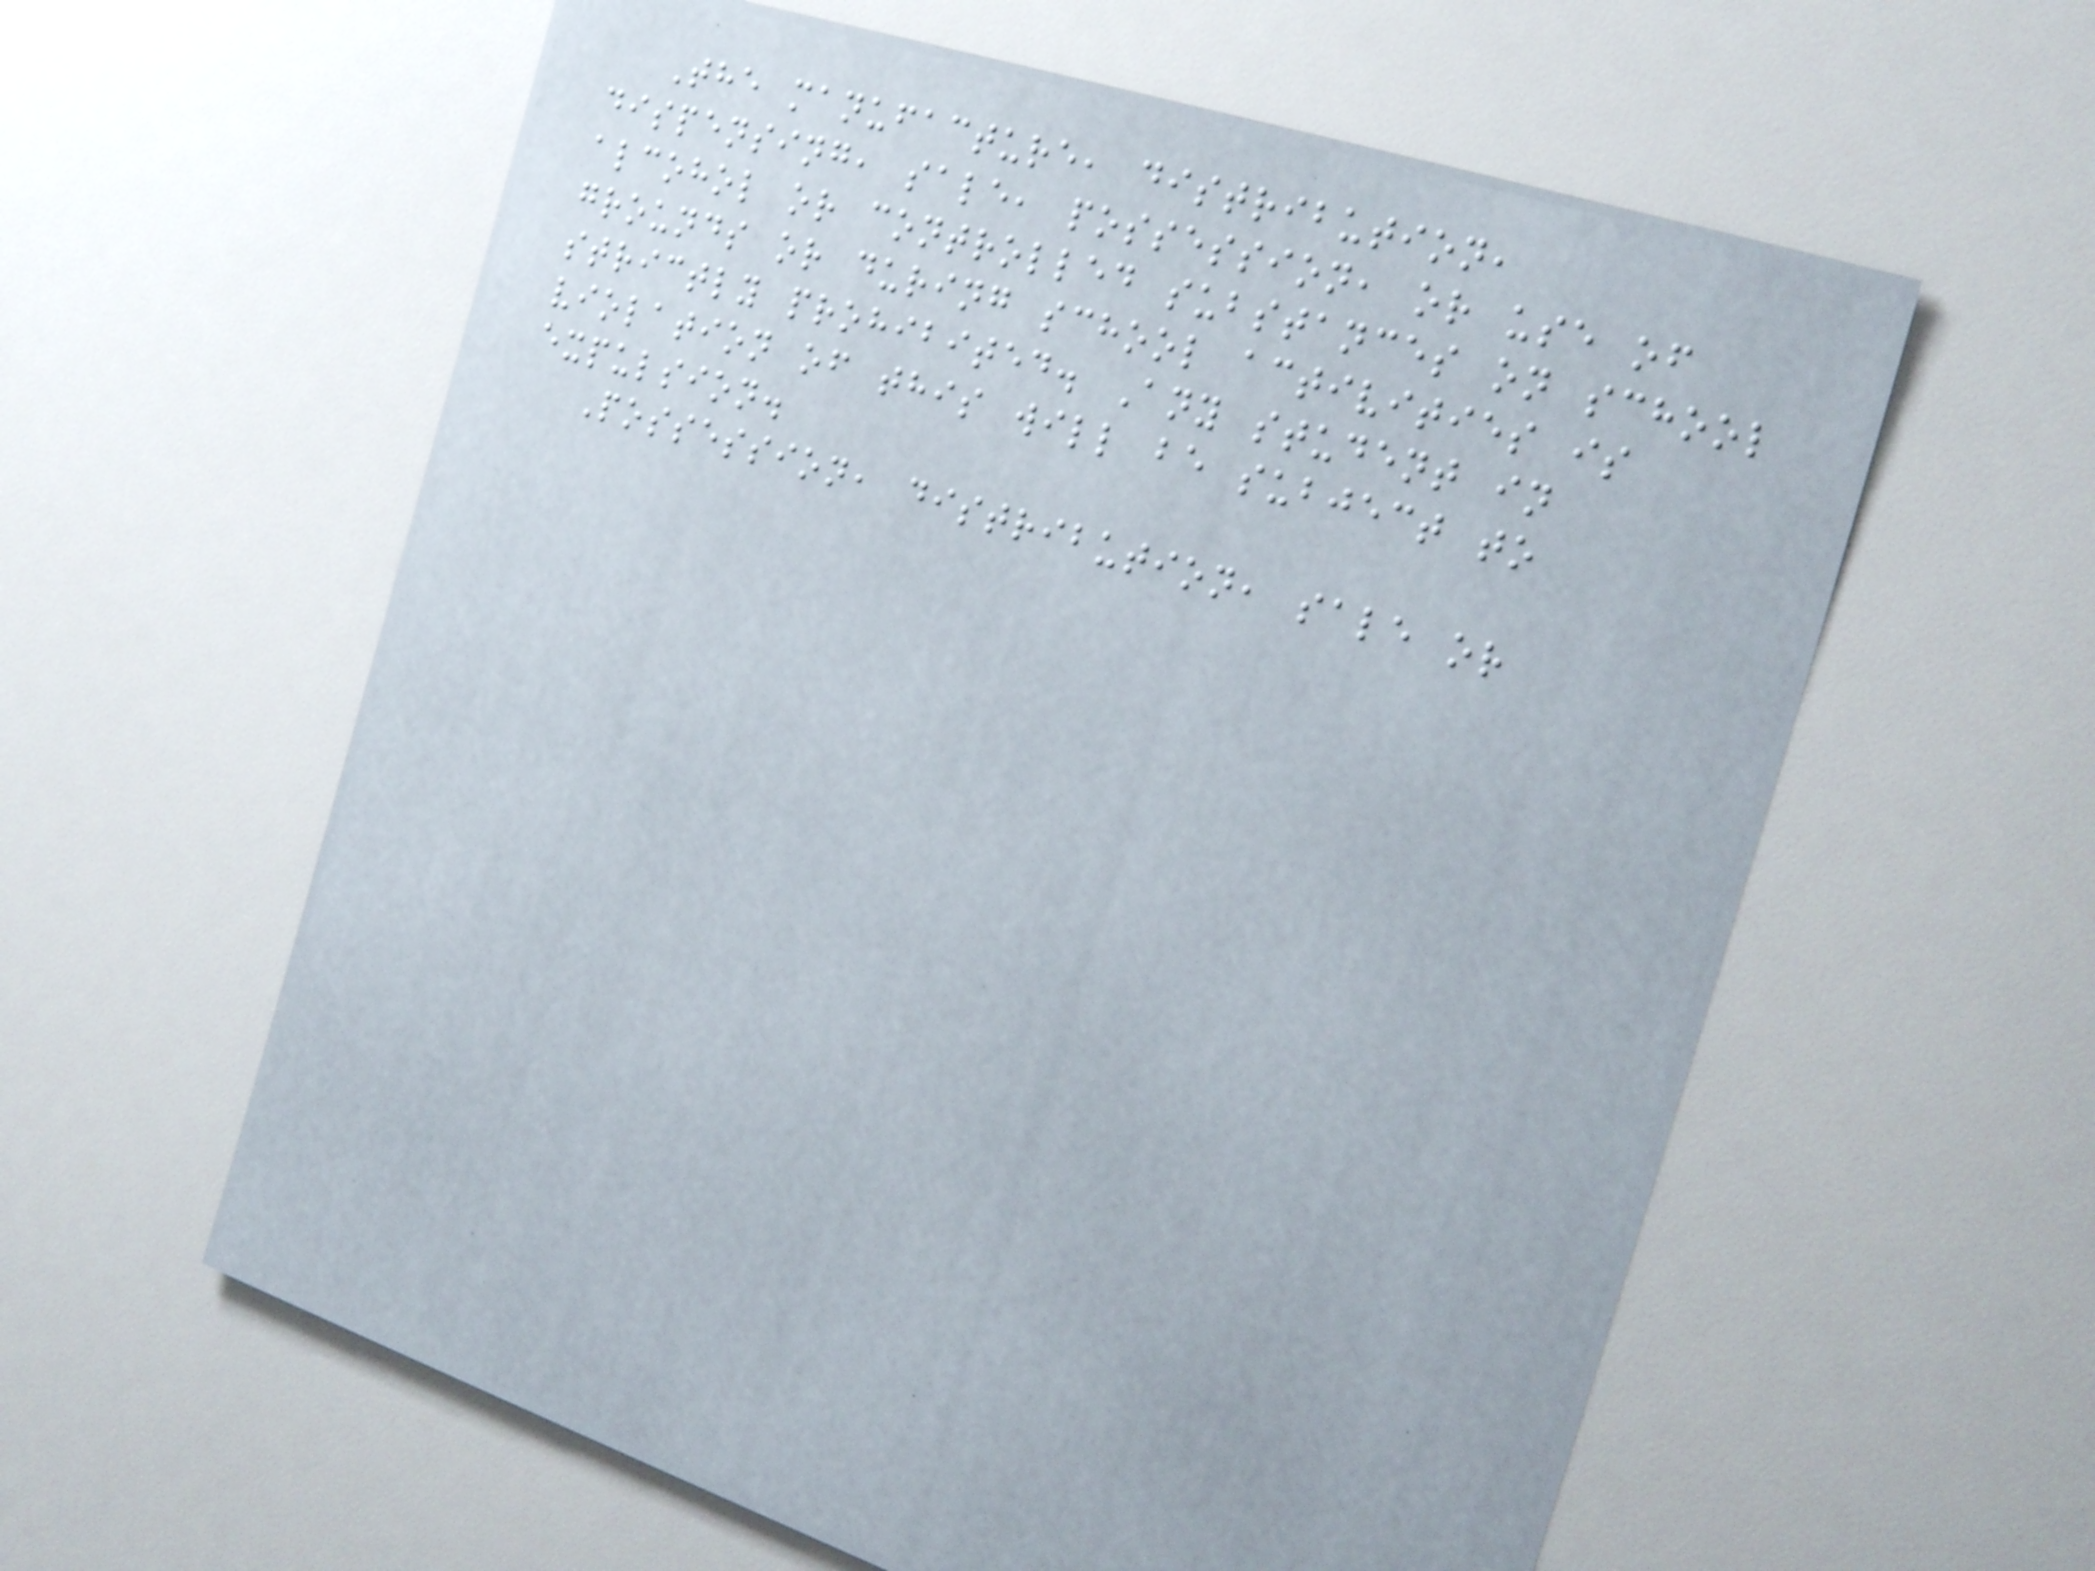The manufacture, distribution,
dispensing, sale, possession, or use of
alcohol or controlled substances on school
grounds or during school activities is
strictly prohibited. Any student in
violation of this will be subject to
expulsion.
Possession, distribution, sale or
